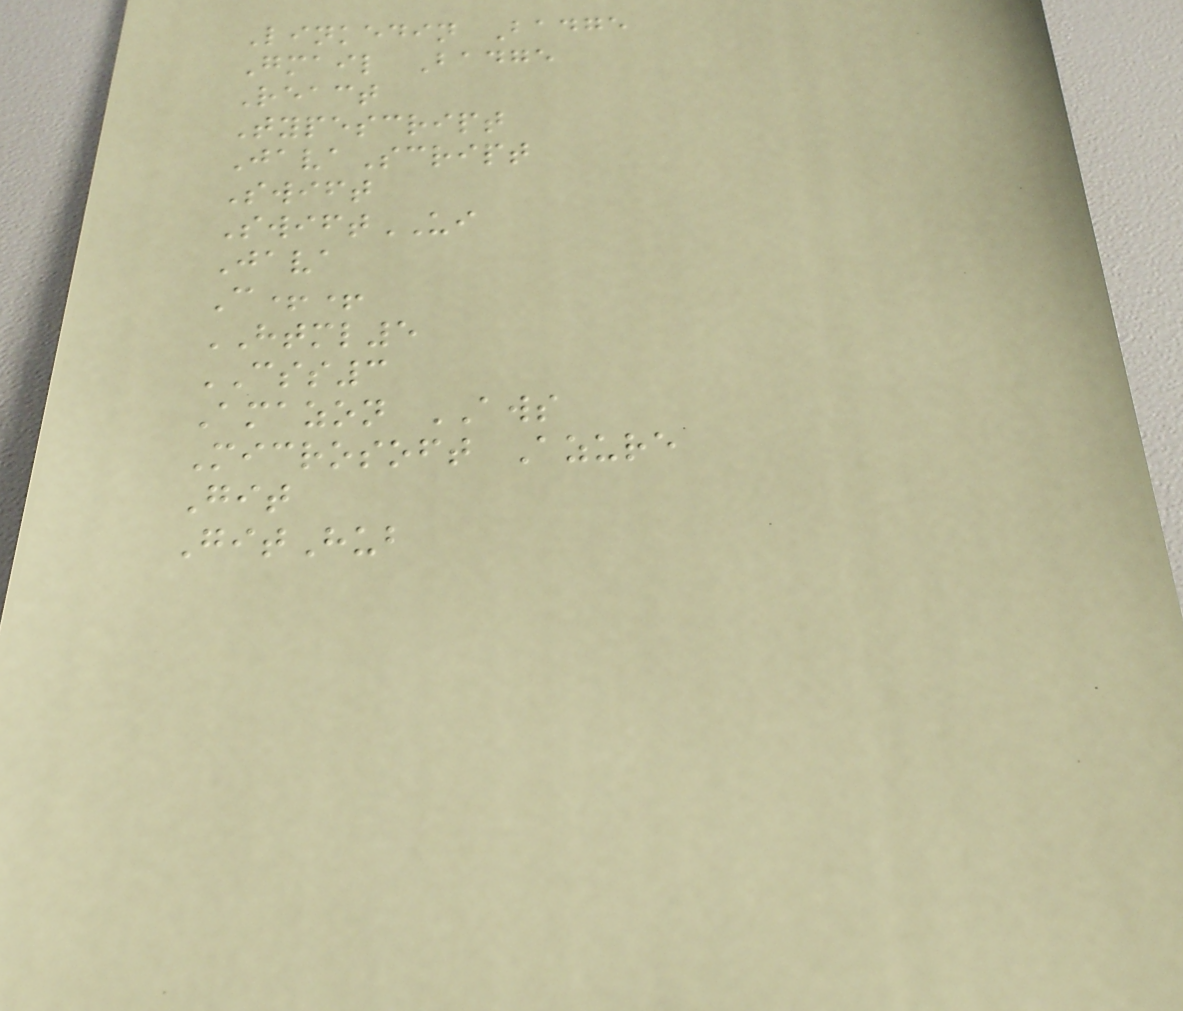Linkedin Badge
Gmail Badge
React
Typescript
JavaScript
Swift
SwiftUI
Java
C++
HTML5
CSS3
Amazon AWS
Microsoft Azure
Git
GitHub
